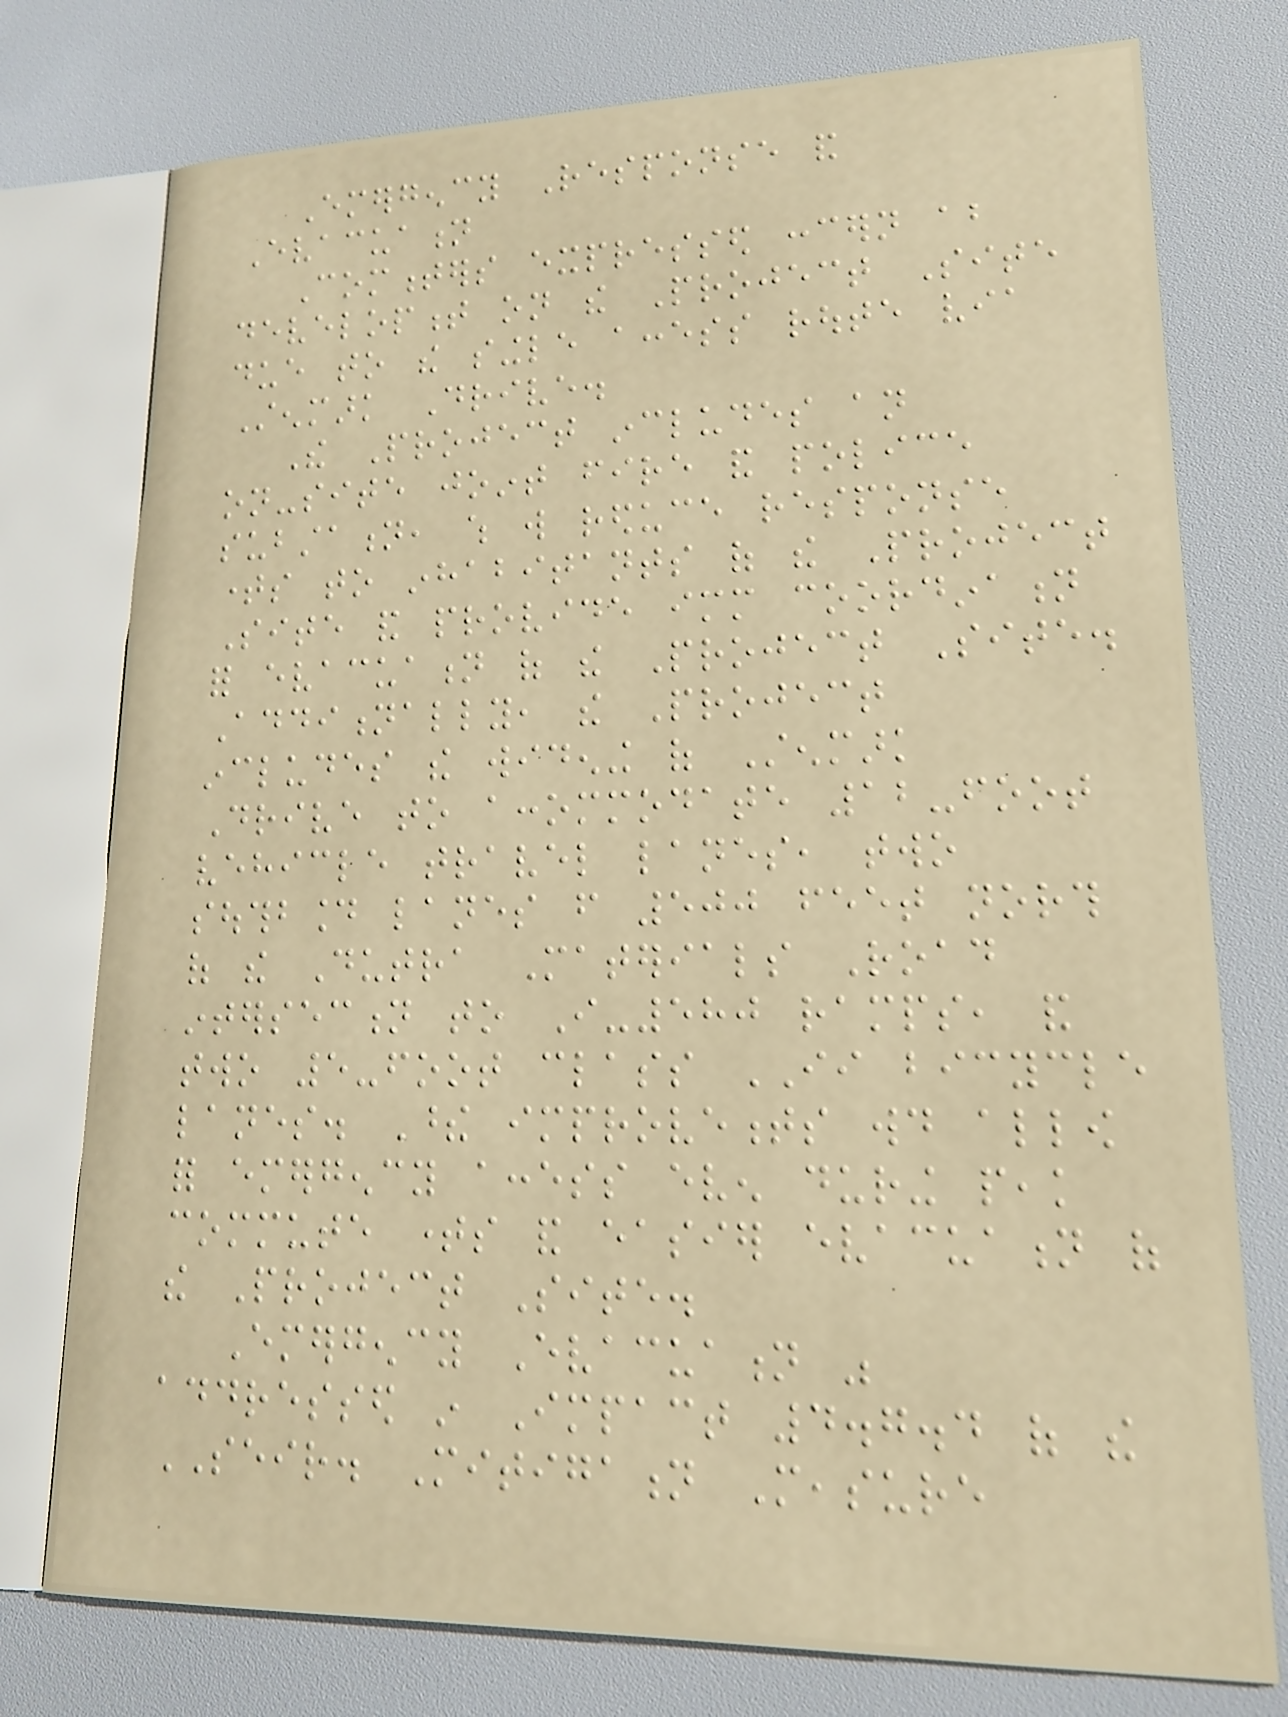Emergency Response and
Evacuation
Commenters expressed concern about
development on the Project Site
due to the single access route via
Stenmark Drive.
The Project includes an
on-site joint fire and police
substation, which will reduce response
times to inhabitants of the Project
Site and provide immediate coordination
for evacuation of the Project Site.
Additionally, the Project
includes the widening of Stenmark
Drive to accommodate 12-foot
vehicle travel lanes, two
southbound lanes from 500 feet north
of the Dutra Materials Road
intersection to I-580 ramps, and
two 5-foot class II bicycle
lanes. These improvements would allow
for emergency access even during peak
commute times and easier evacuation of
the Project Site.
Emergency Evacuation was
addressed in Impact 4.7.4 of the
SEIR. Mitigation Measure
